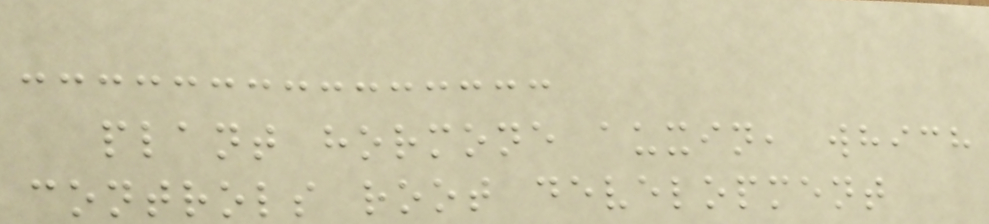plant hormone auxin, which
controls root development
